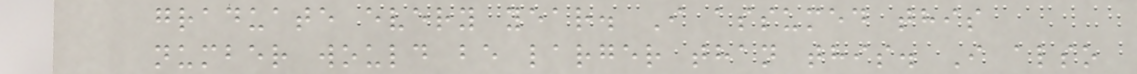graduate every year. I assumed this
number would be larger than this. I also
